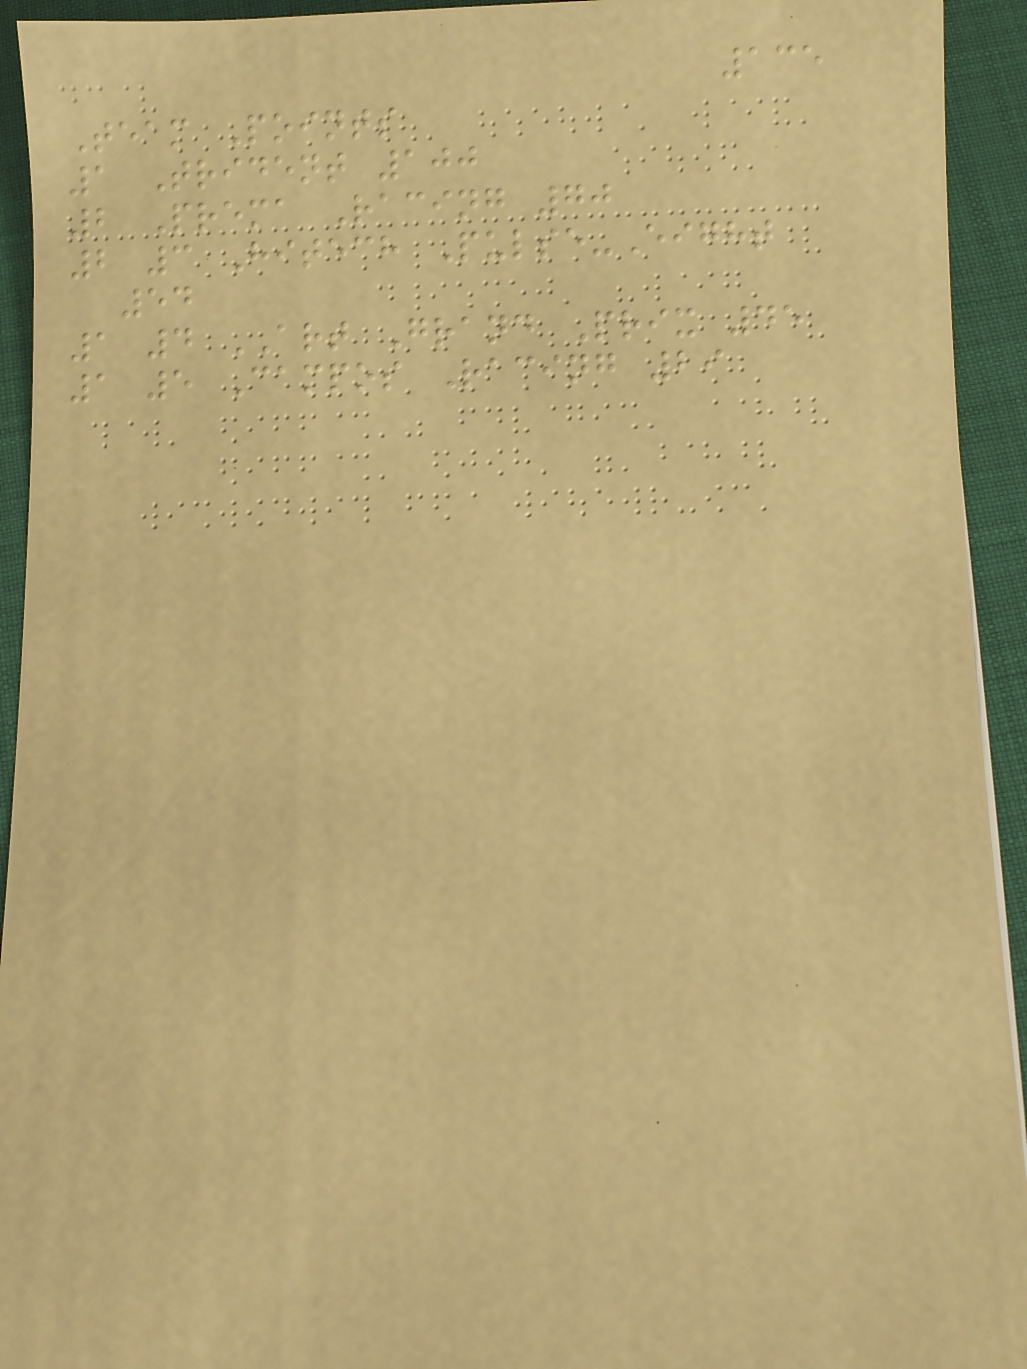135
Team Points
1 Trident 100
2 Prema Racing 70
2 3 Hitech Pulse-Eight
54
1 4 ART Grand Prix 45
1 5 Campos Racing 29
